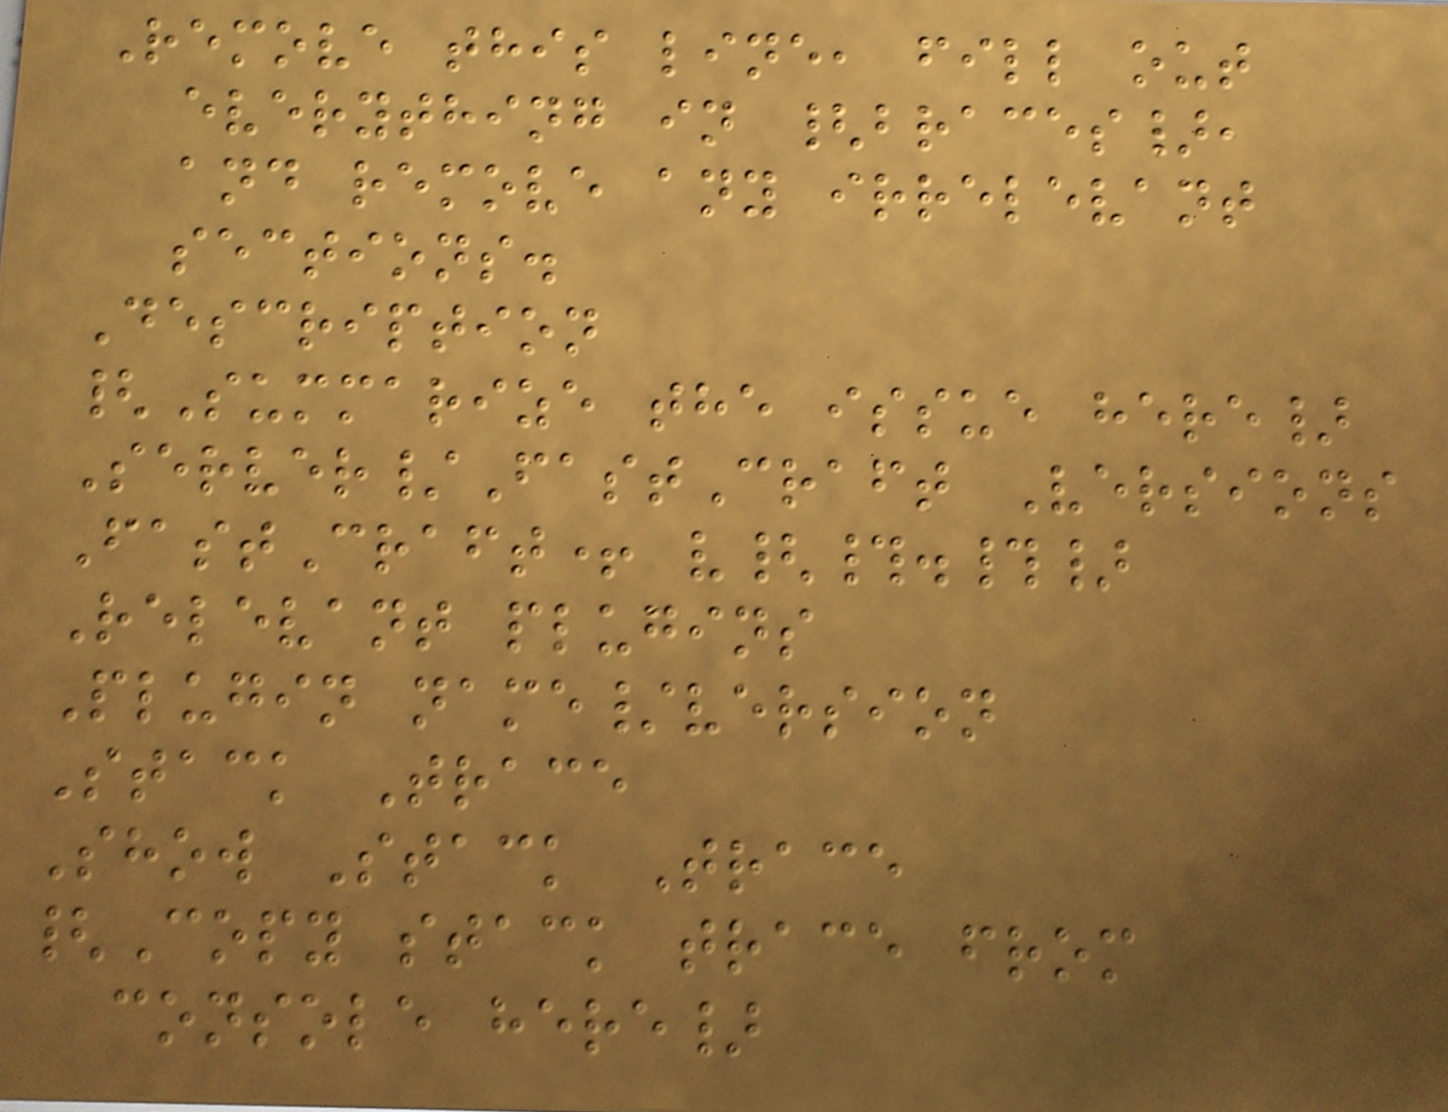Remove this line, fill out
everything in {braces},
and remove any irrelevant
sections.
Description
{Summarize the issue here}
Server/FastCraft Versions
FastCraft+ v{#.#}
Relevant plugins
Plugin name/version
Stack Trace
Show Stack Trace
{Copy stack trace from
console here}
